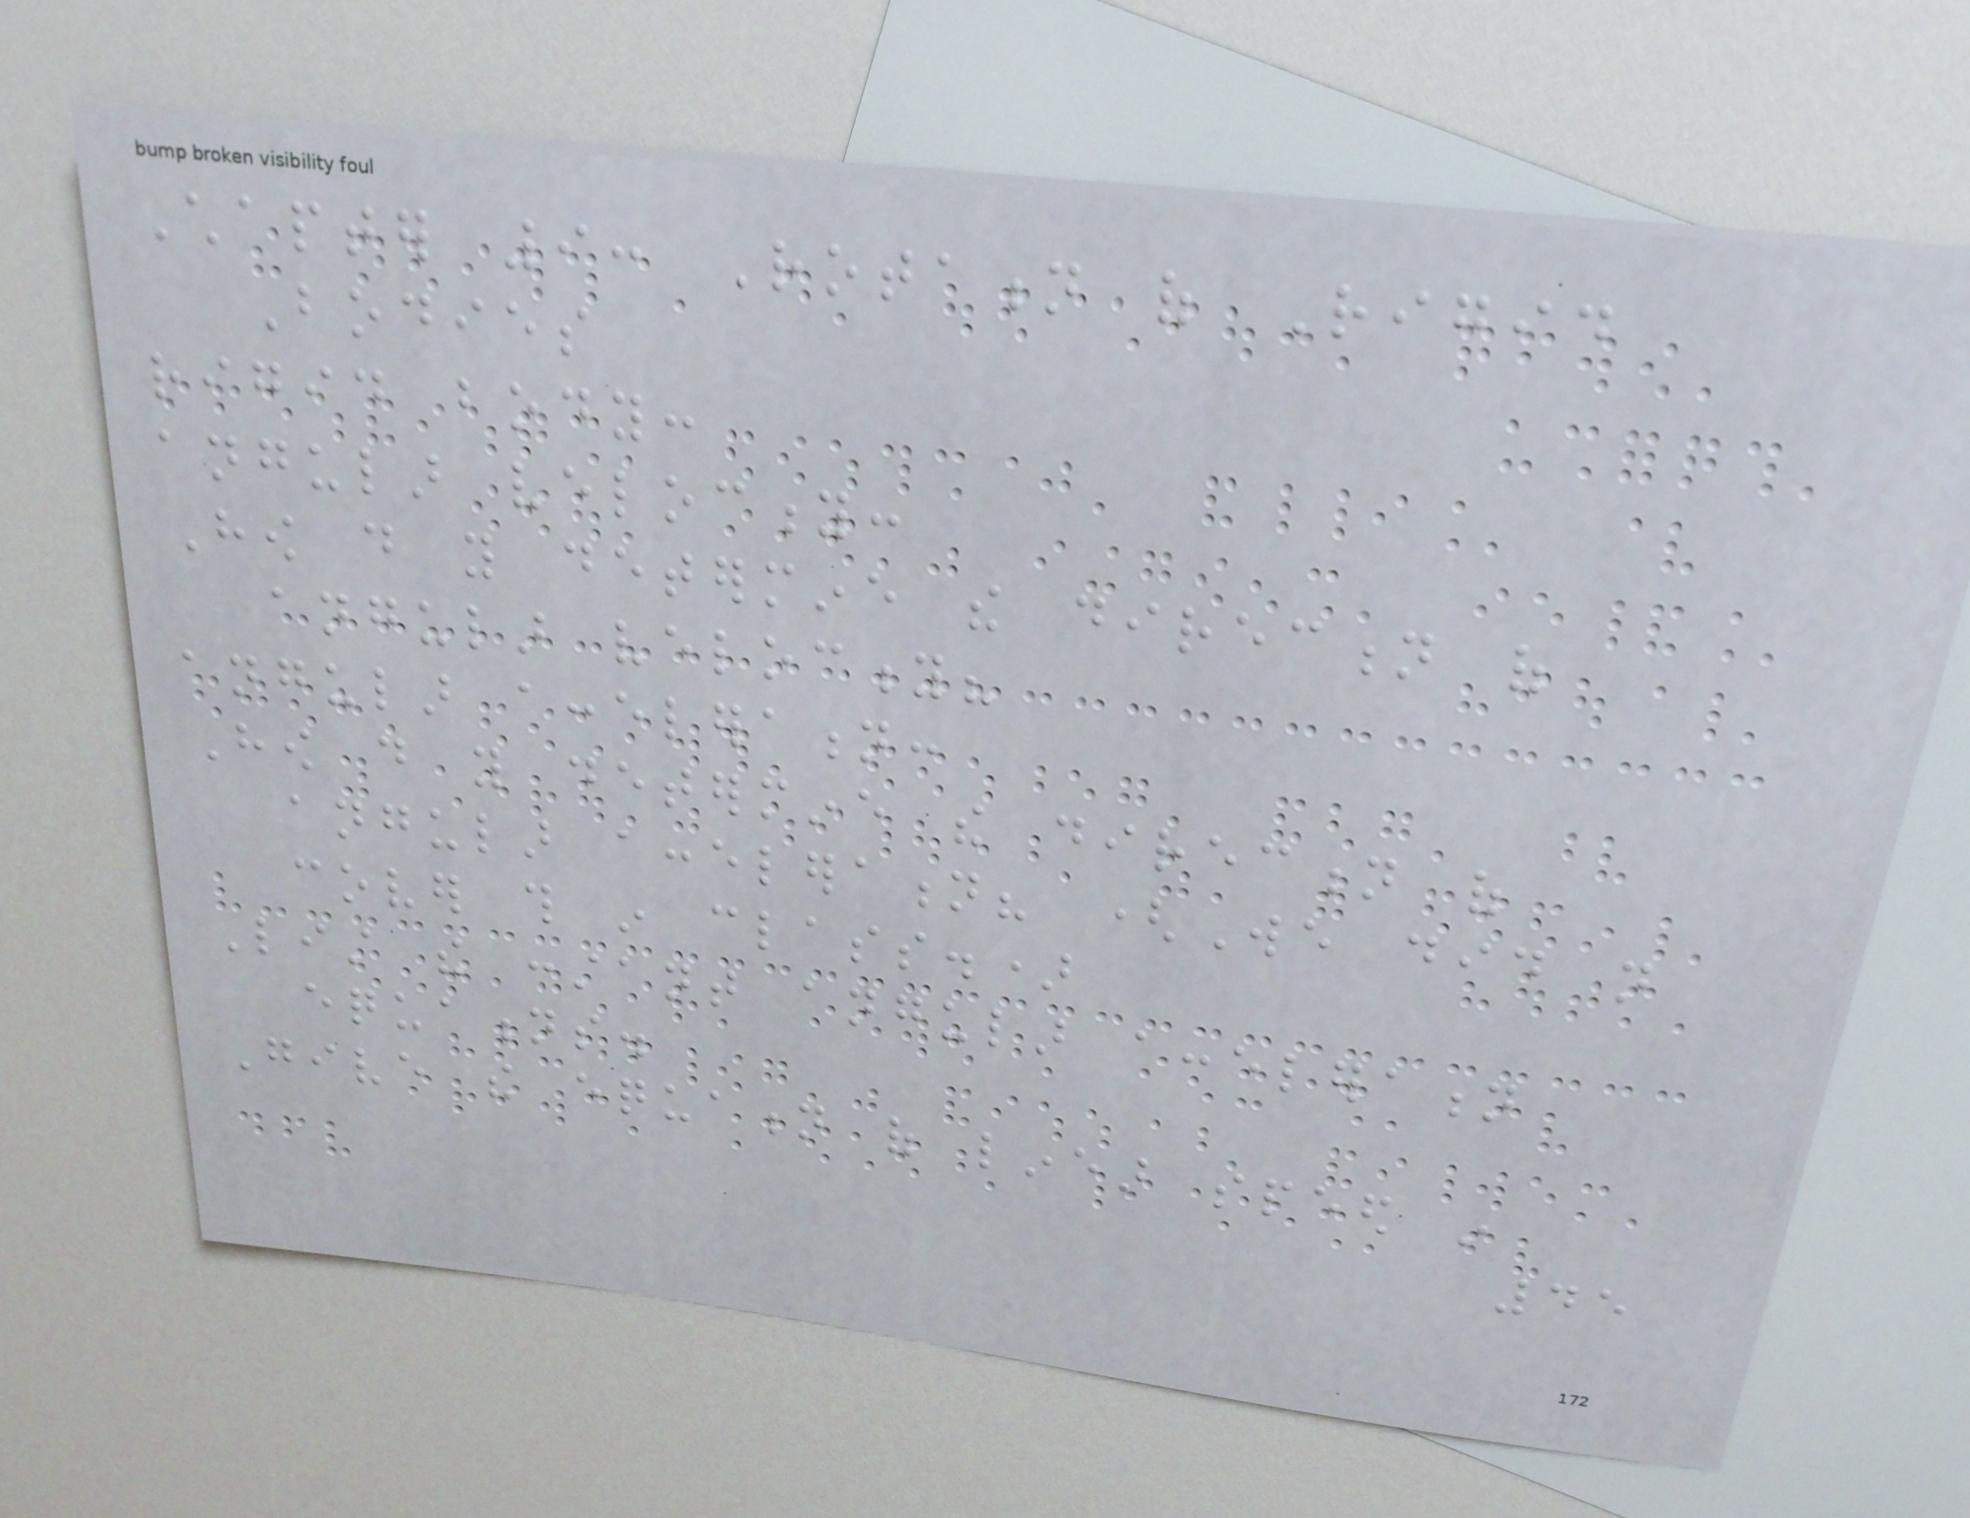Chapter 9: Rotation of Rigid
Bodies
rigid body:
angular velocity:
How do you determine the direction of
angular velocity?
angular acceleration:
How do you determine the direction of
angular acceleration? (We did not
cover this in class.)
List the constant angular acceleration
equations.
Give the equation of linear speed in
45
